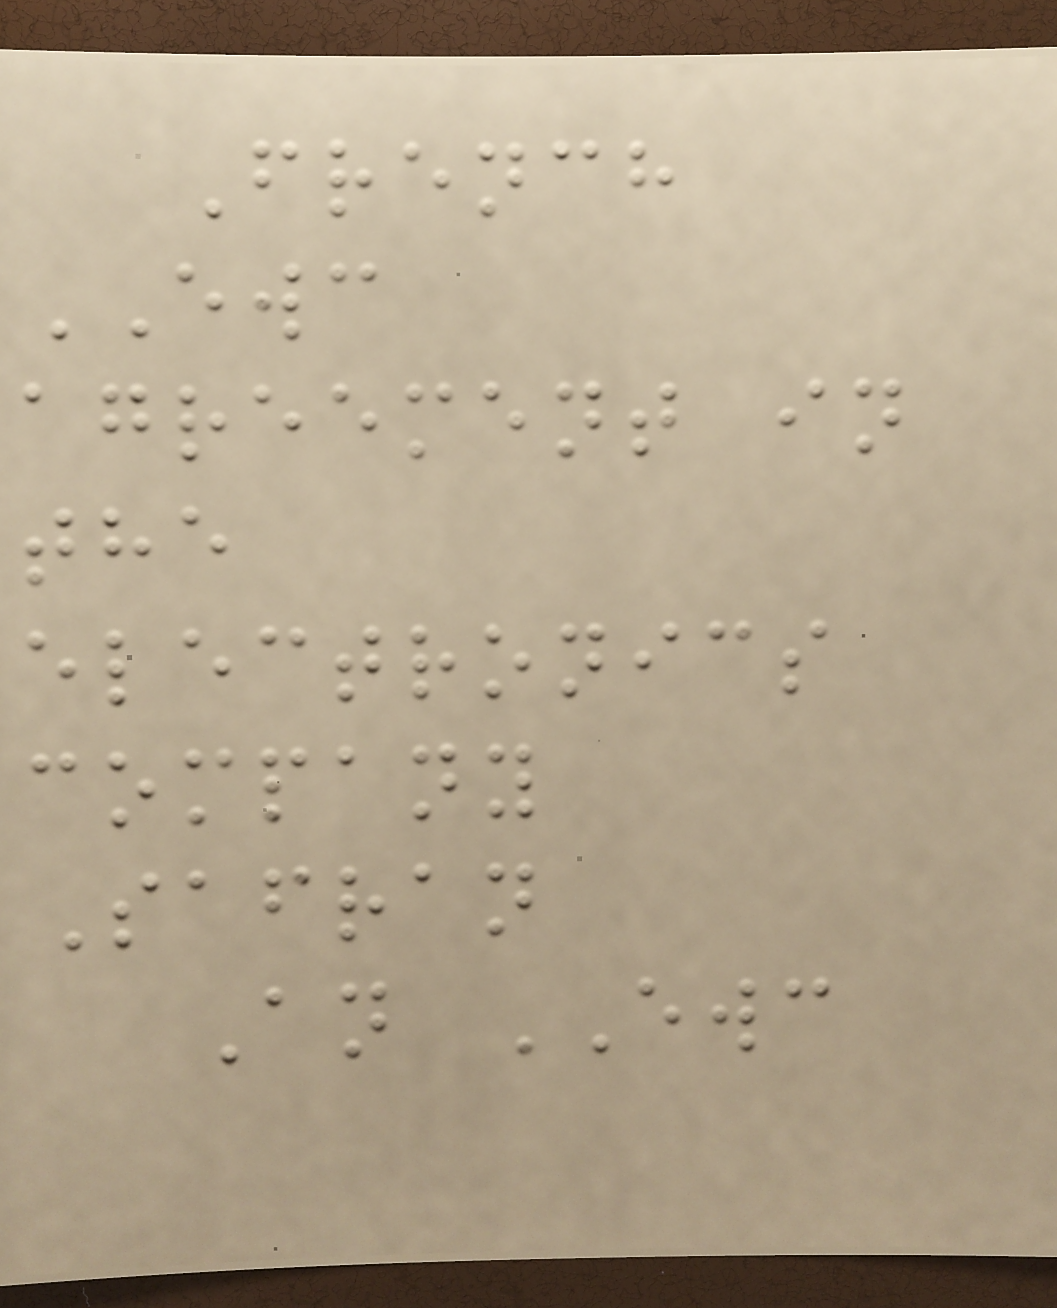French
EWC
agreement in
the
electronics
company
Safran
An EWC
